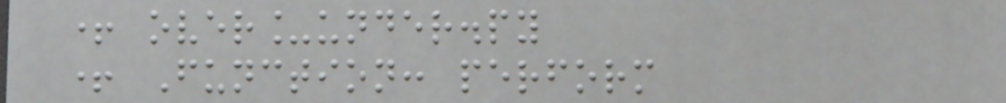+ over_under.py
+ Function: perform
